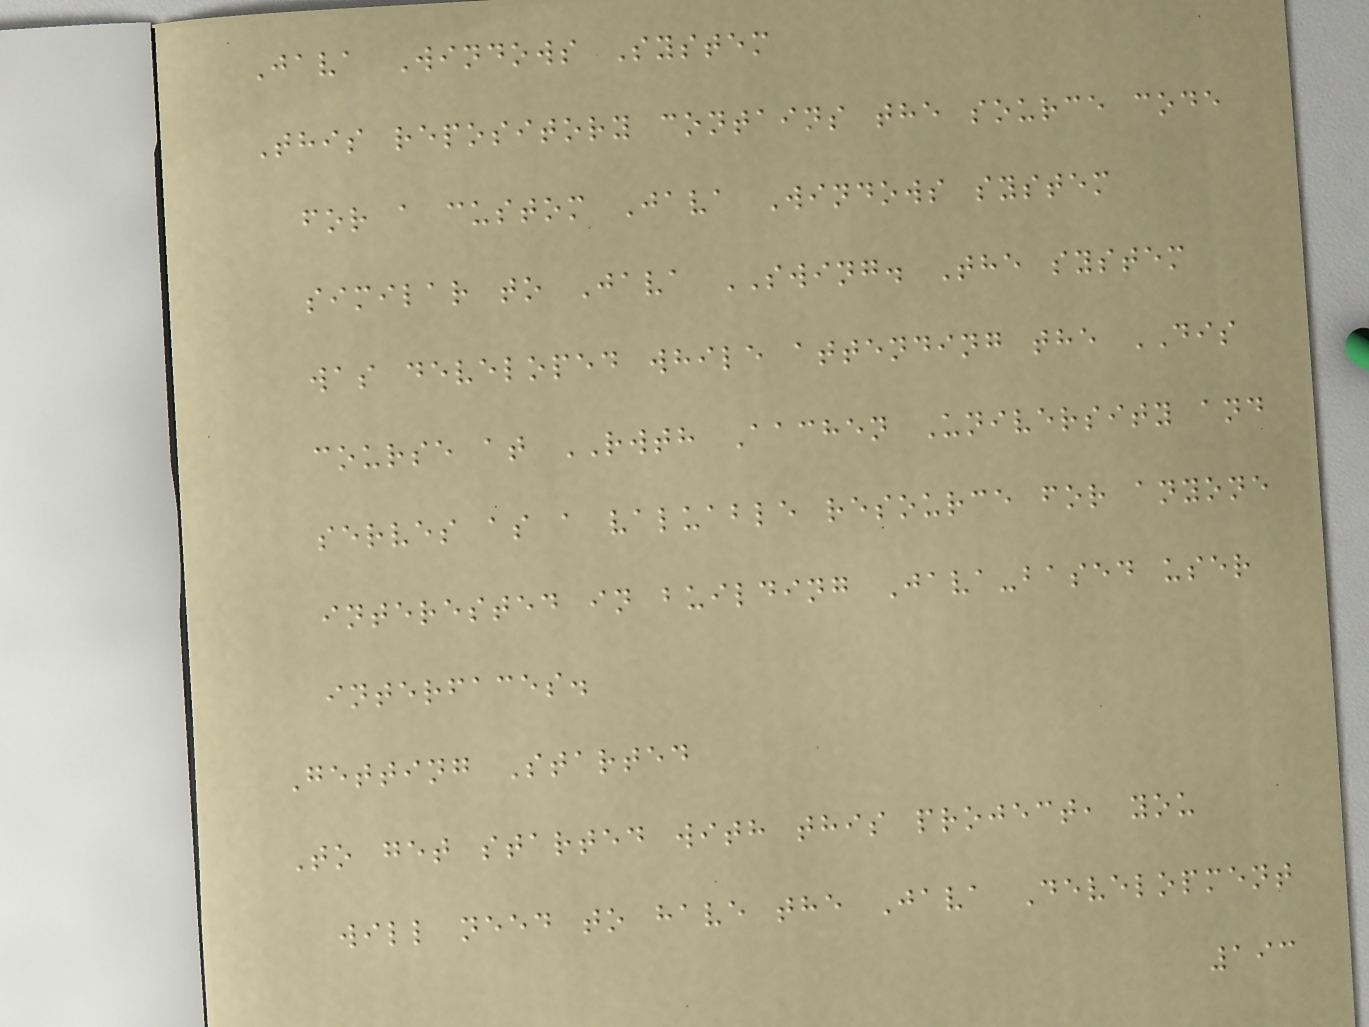Java Windows System
This repository contains the source code
for a custom Java Windows system
similar to Java SWING. The system
was developed while attending the DIS
course at RWTH Aachen University and
serves as a valuable resource for anyone
interested in building Java-based user
interfaces.
Getting Started
To get started with this project, you
will need to have the Java Development
193
